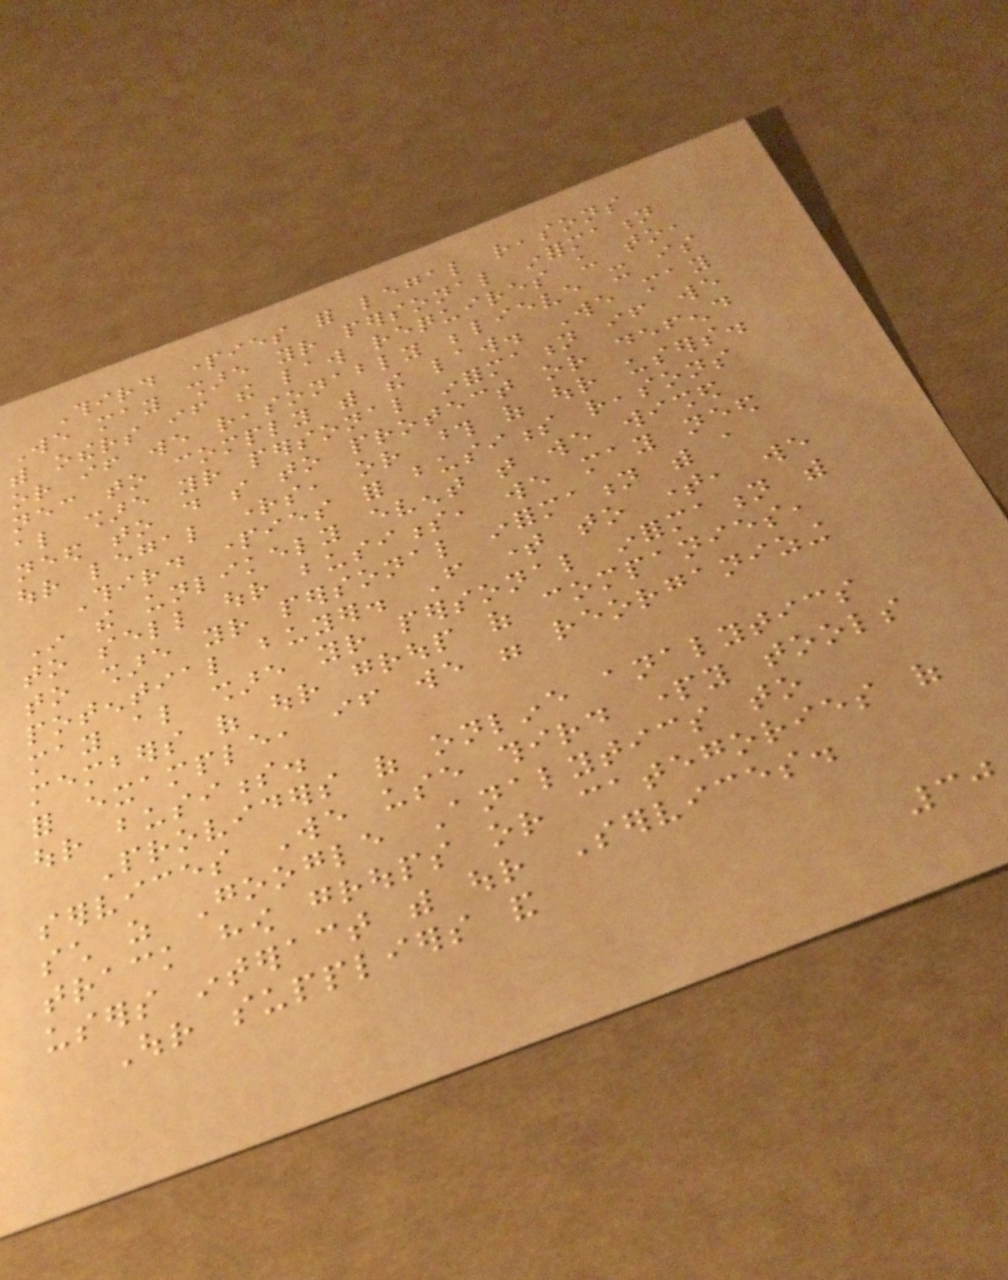Third parties for legal reasons
We may share your personal information
with others if the law requires us to,
or if we reasonably believe it is
necessary to comply with the law. We may
also share your personal information if we
need to do so to protect or defend
our legal rights, or those of our users.
Third parties for business reasons
In the unlikely event that we wished
to sell our business, we may need
to share your personal information with a
potential buyer. From time to time, we
may also share your personal information with
members of our group of companies,
for example, if we were reorganizing
our business.
Providers of online analytics
services We use third party tools
such as Google Analytics to
track how groups or categories of
users interact with our Services.
Our suppliers and
30
